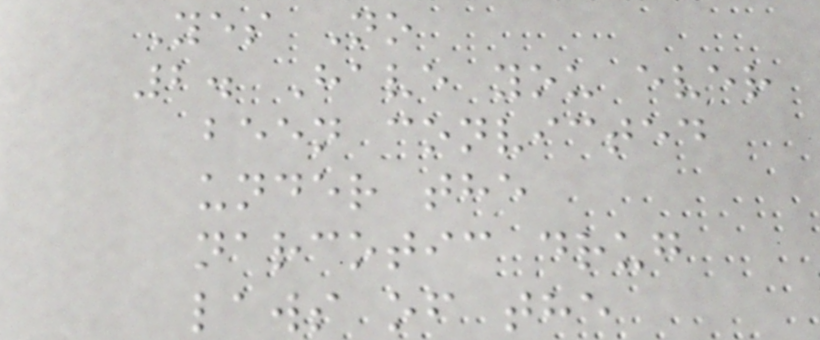Yes No
2. Have you ever
been convicted
under the
narcotic drug
laws of the
